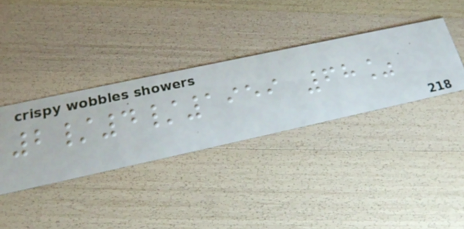2/4/1959 68%
